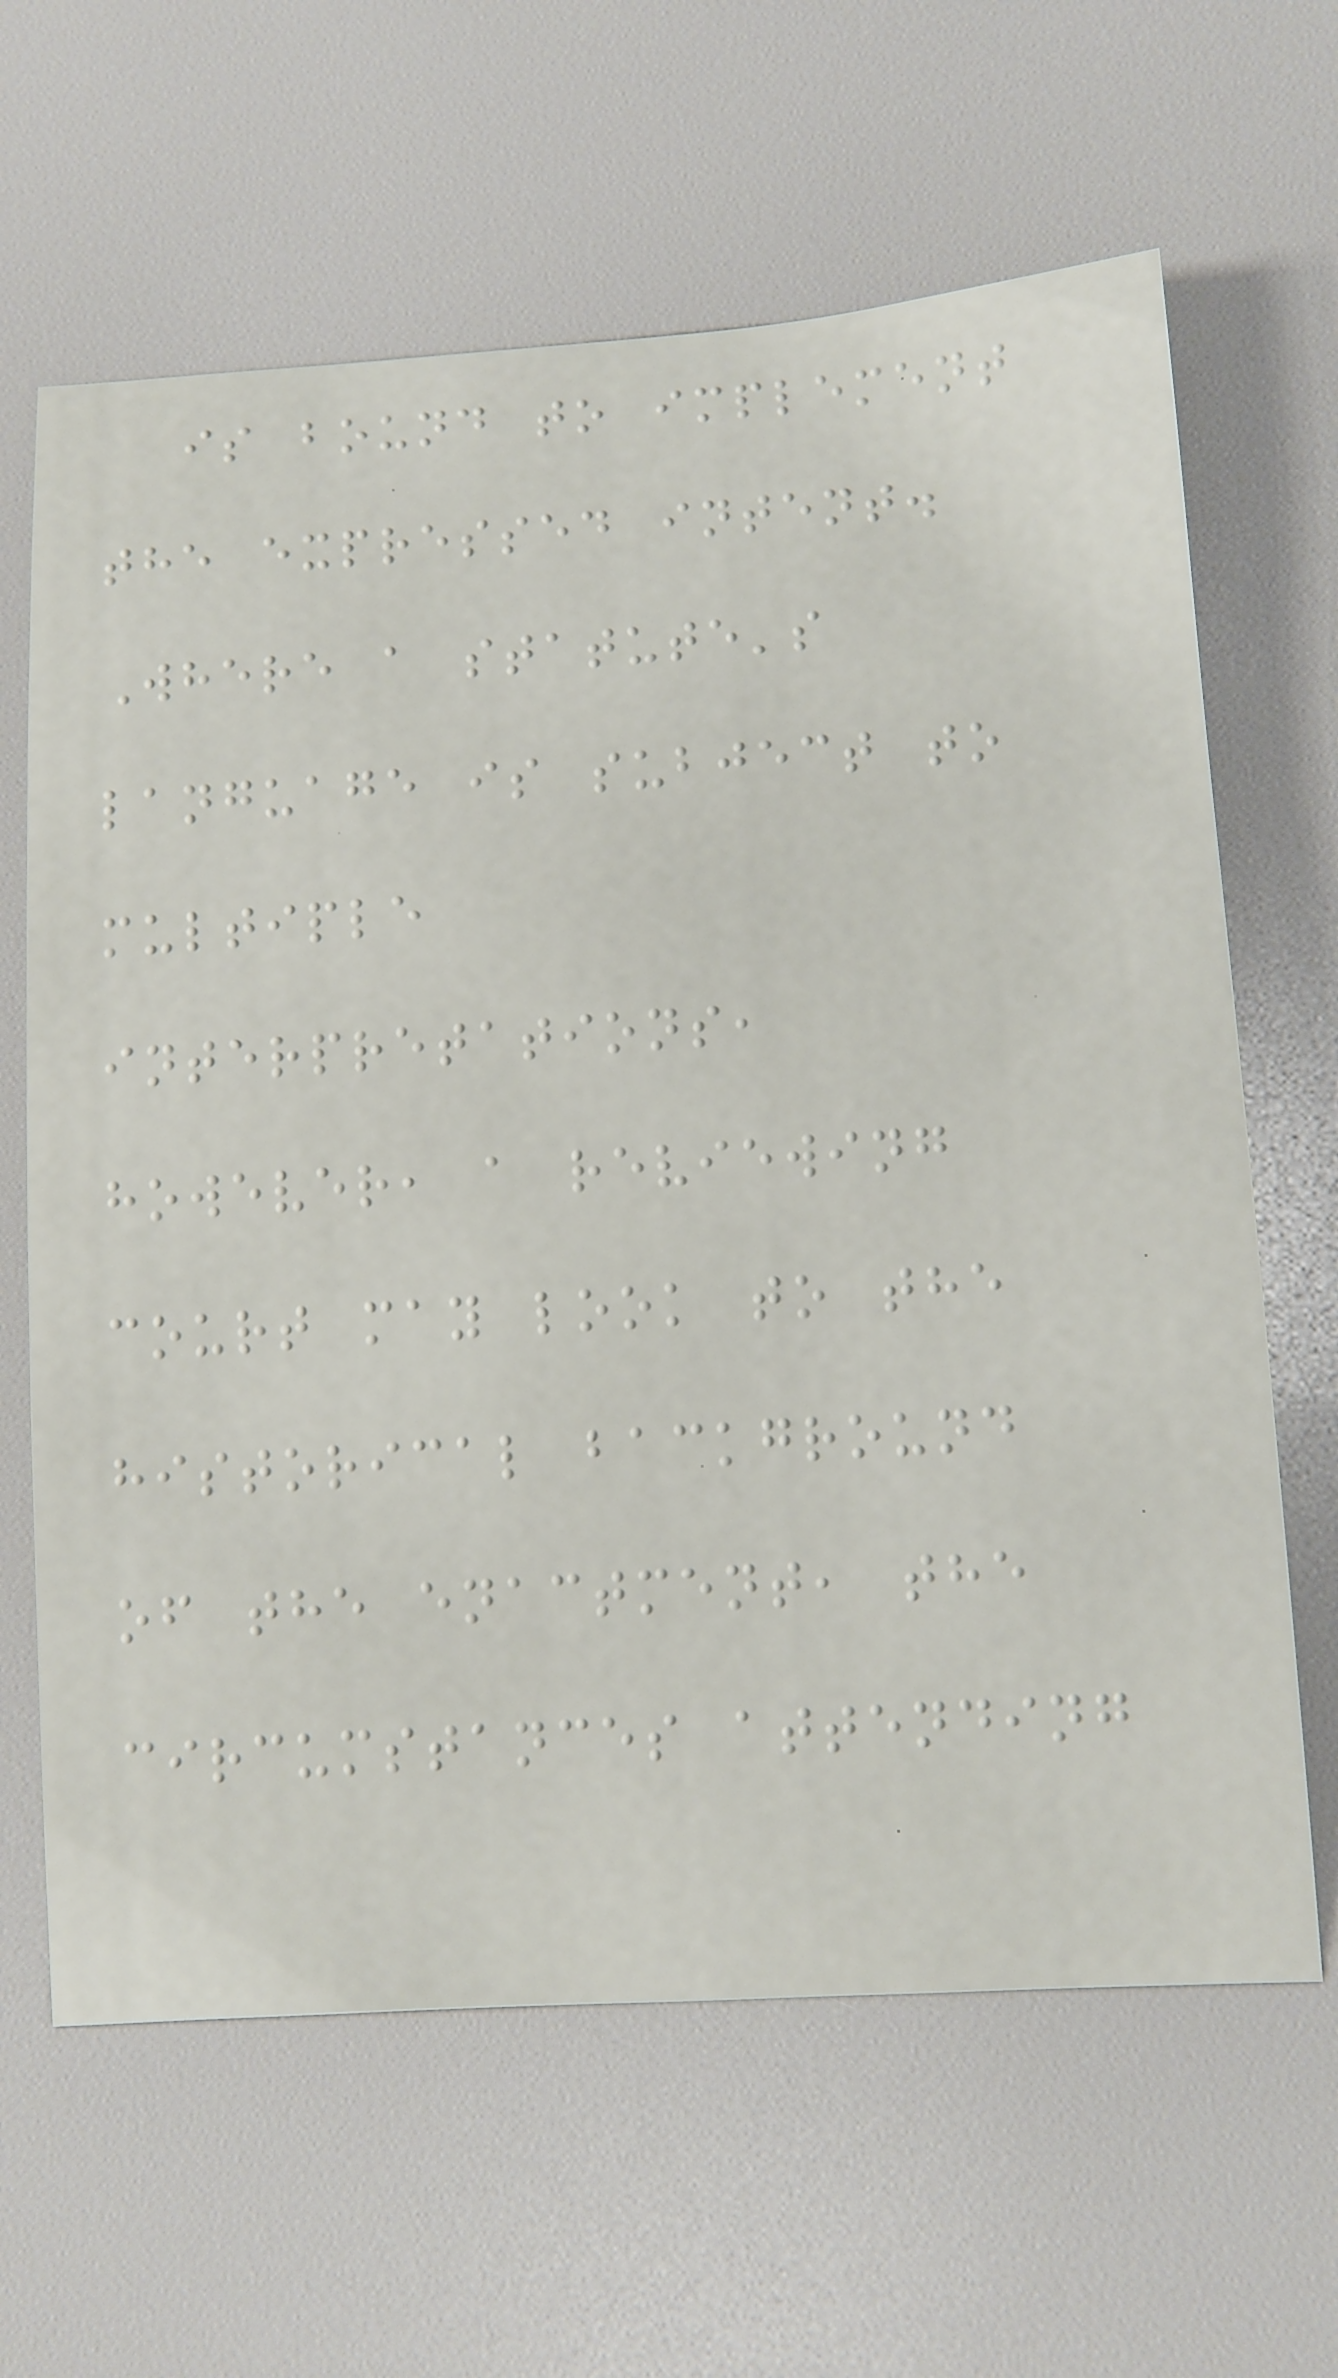is bound to implement
the expressed intent.
Where a statute's
language is subject to
multiple
interpretations,
however, a reviewing
court may look to the
historical background
of the enactment, the
circumstances attending
